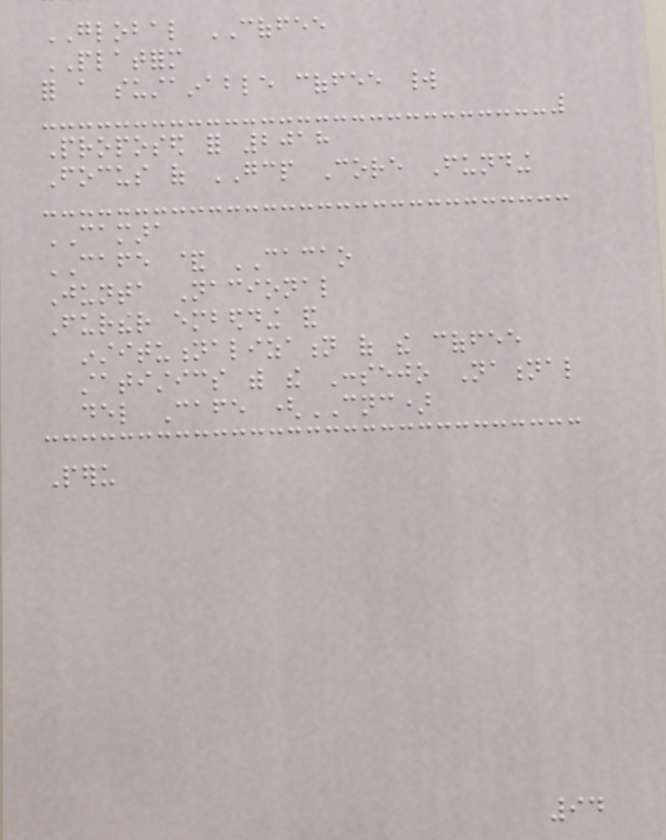GLOBAL COFFEE
PLATFORM
for a sustainable coffee world
Proposed for 2018
Focus of GCP Core Funding
CAMARA
CAFE & CACAO
Junta Nacional
Further embedding and
institutionalization of the coffee
statistics with the Consejo National
del Cafe (CNC)
Peru
94
